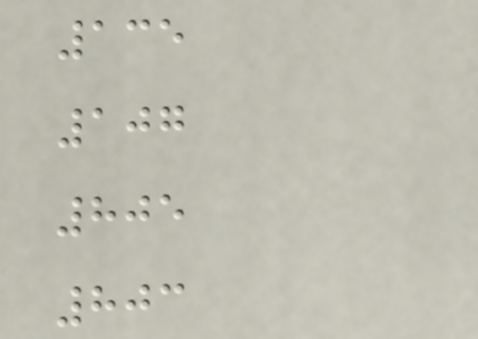135
107
805
803
